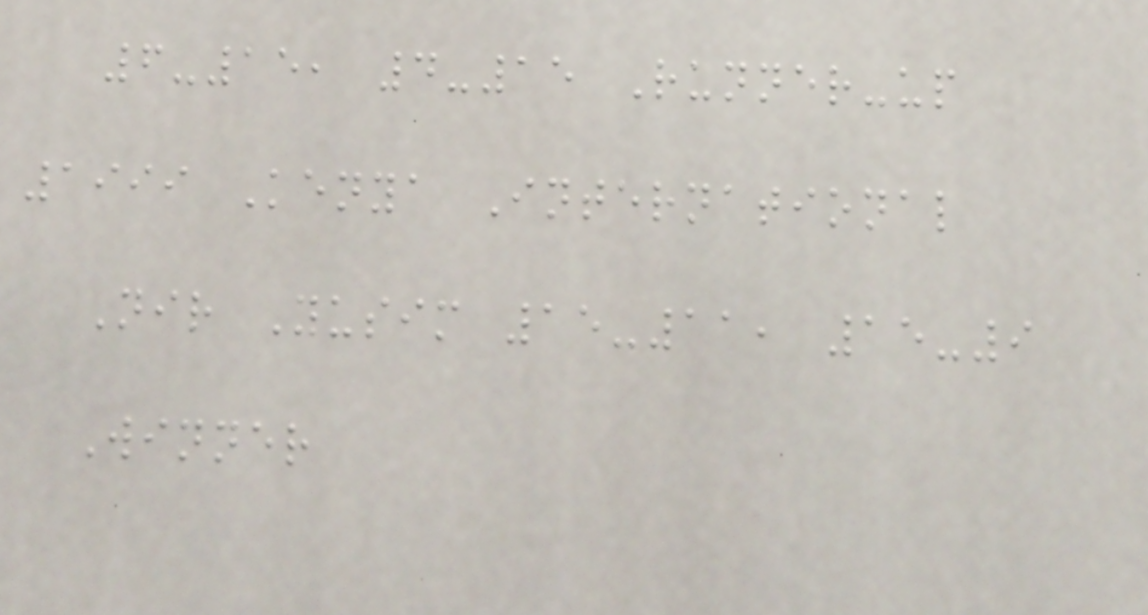6-15, 4-15 Runner-up
1999 Kenya International
Nir Yusim 15-11, 15-9
Winner
